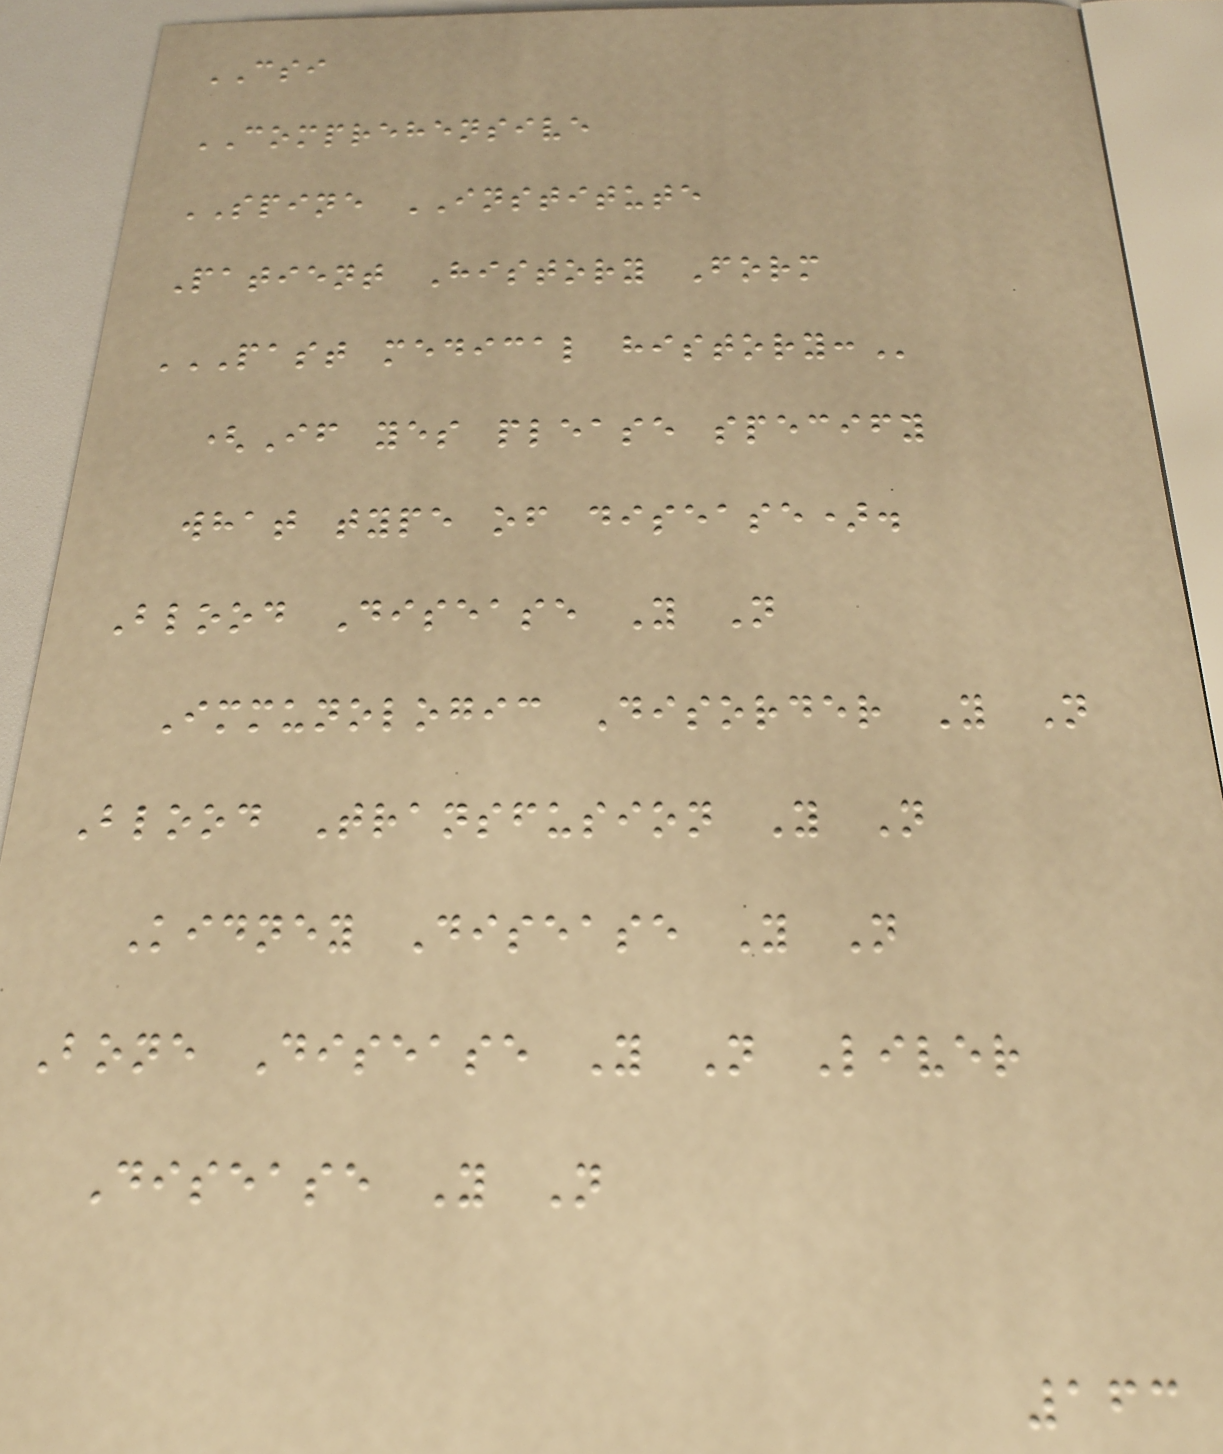CSI
COMPREHENSIVE
SPINE INSTITUTE
Patient History Form
PAST MEDICAL HISTORY:
(If yes please specify
what type of disease).
Blood Disease Y N
Immunologic Disorder Y N
Blood Transfusion Y N
Kidney Disease Y N
Bone Disease Y N Liver
Disease Y N
163
